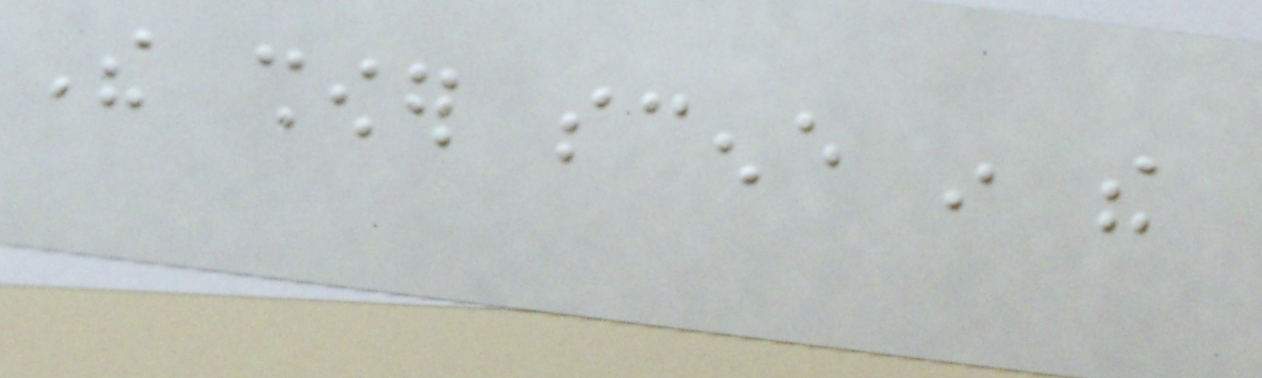The shower scene in the
